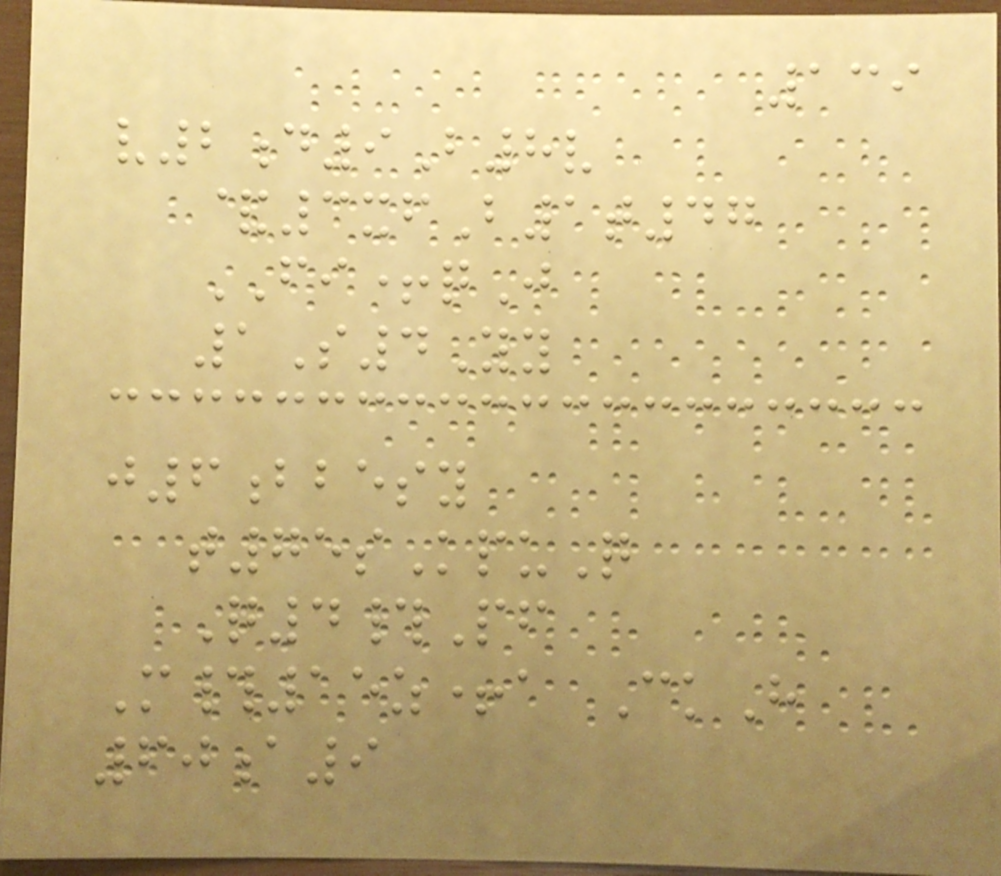139
v2d9B8v
&3xfB1t47
FI+qJ
1S4Yy
j6bbesy
t75sKpuQ
Q4#Pf
M#15z+a CkH
60a9
